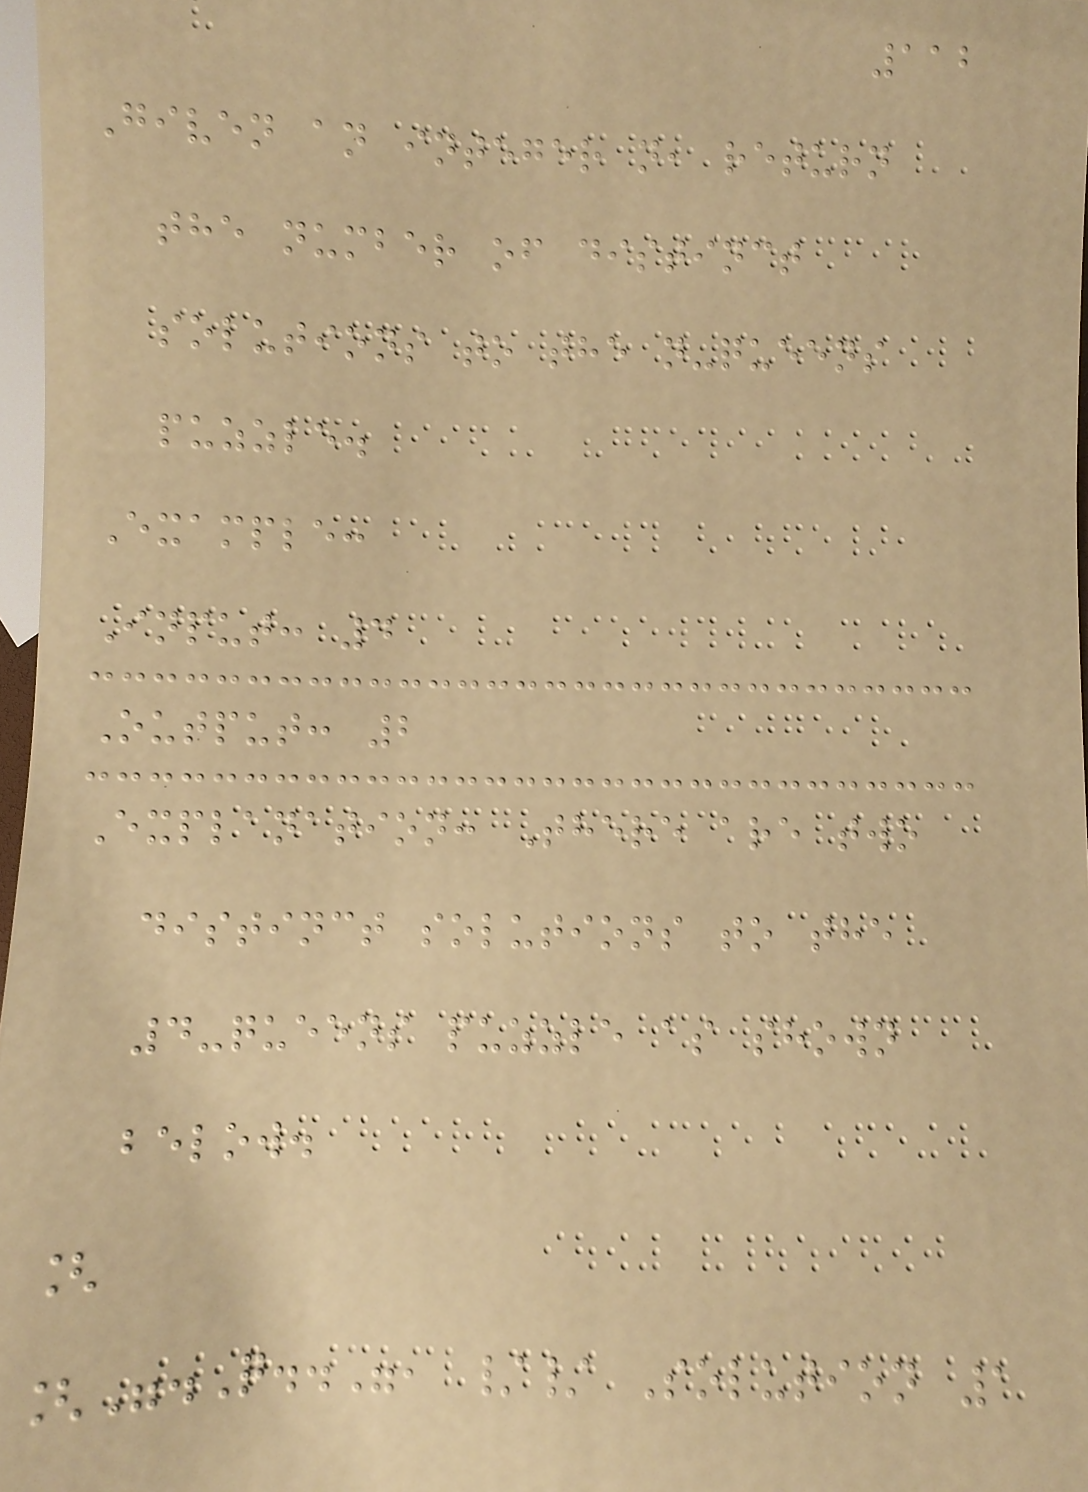112
Given an integer n, return
the number of distinct
solutions to the n-queens
puzzle.
Example:
Input: 4
Output: 2
Explanation: There are two
distinct solutions to the
4-queens puzzle as shown
below.
[
[".Q..", // Solution 1
